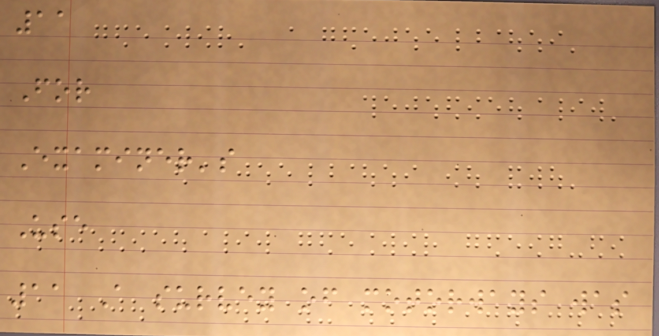11
For
Examiner's
Use
11 A survey of motorways was
